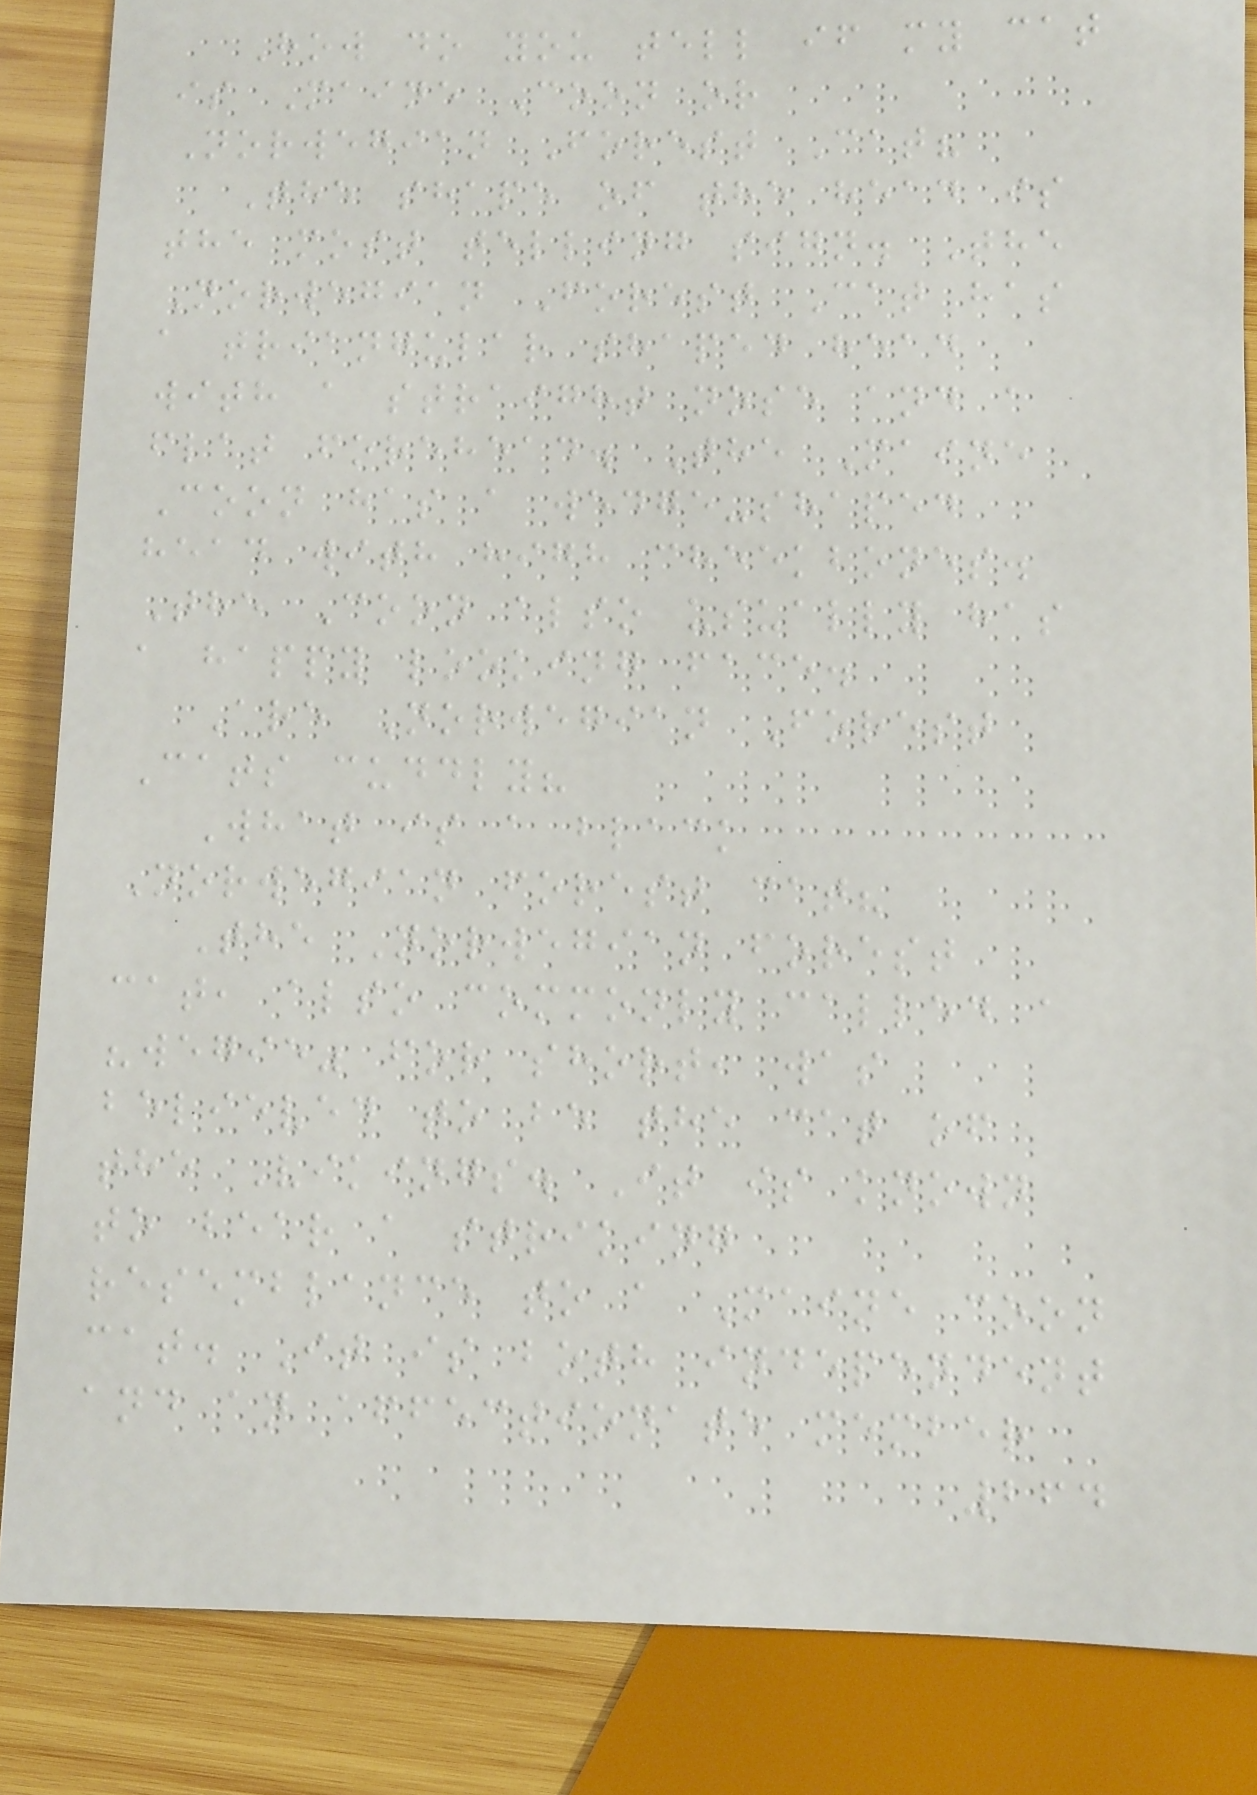How do you tell if my cat
is Maine Coon or
Norwegian Forest Cat?
The shape of the head is
the most telling sign. The
Norwegian Forest Cat has
a triangular shaped head
with a straight nose and a
flat forehead. The Maine
Coon has a wedge-shaped
head with high cheekbones.
The Coon also usually has
a happy looking face.
Are Norwegian Forest
Cats cuddly?
What is a black
Norwegian forest cat?
The Norwegian forest
cat, also commonly called a
"wegie" for short, was
believed to be the cat of
the Vikings. It is known
to bear a striking
resemblance to a Maine coon
cat. It is both independent
and an affectionate member
264
